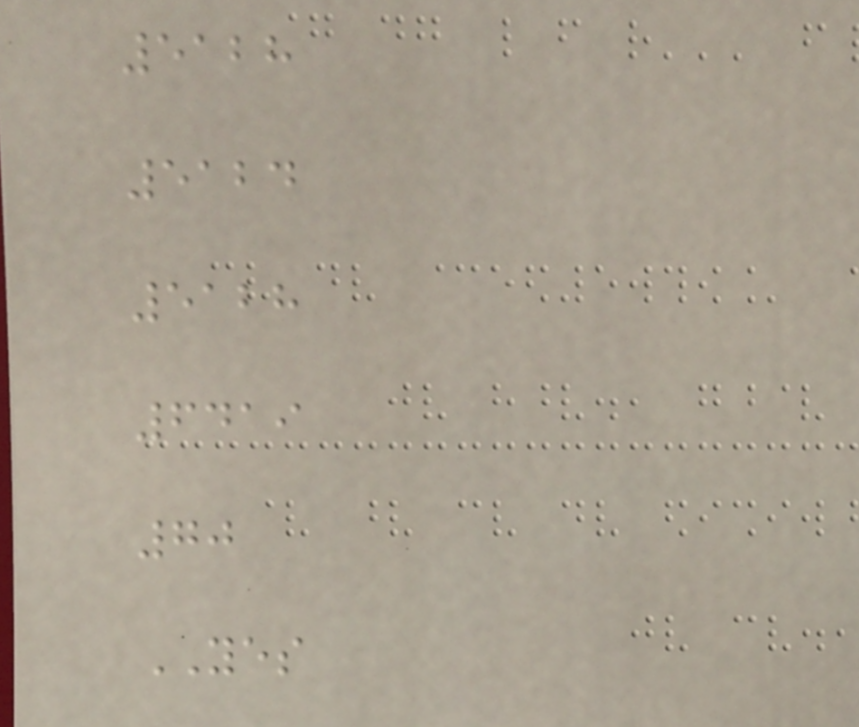5128
5124
5128
6419
70
YES
